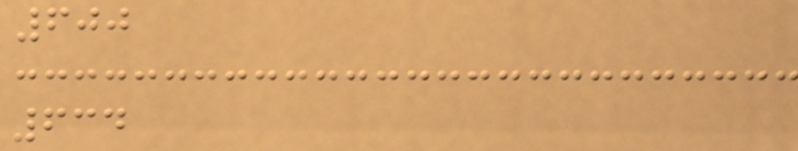600
634
